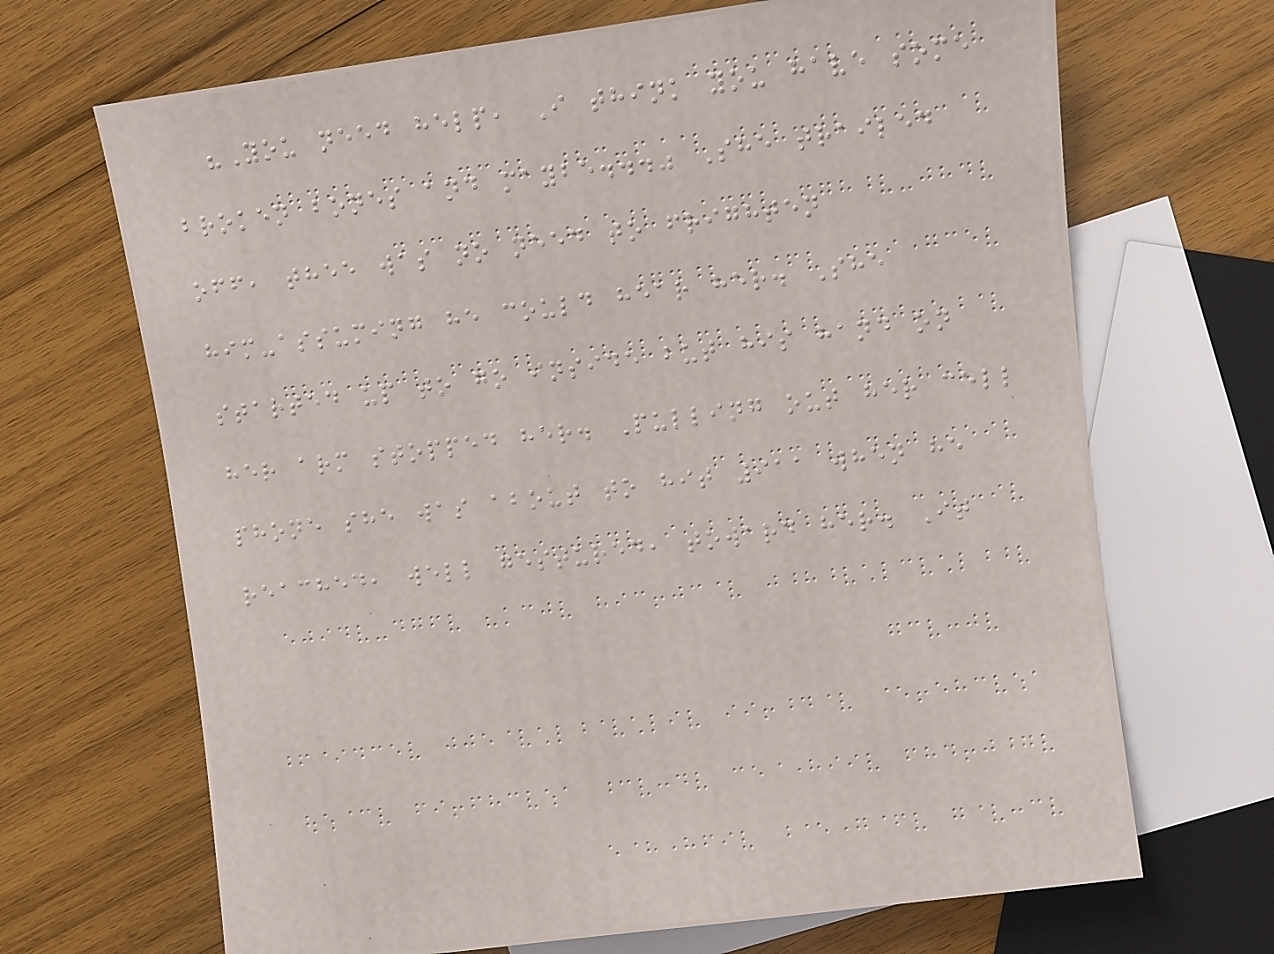"You need help, I think you have some
broken bones and maybe..." She trailed
off, thee was no need to frighten
him-assuming he could hear her. She
started up to go inside but his hand on
her arm stopped her. Pulling out her cell
phone she was about to hit 911 when he
reached, well gestured, toward her. It
